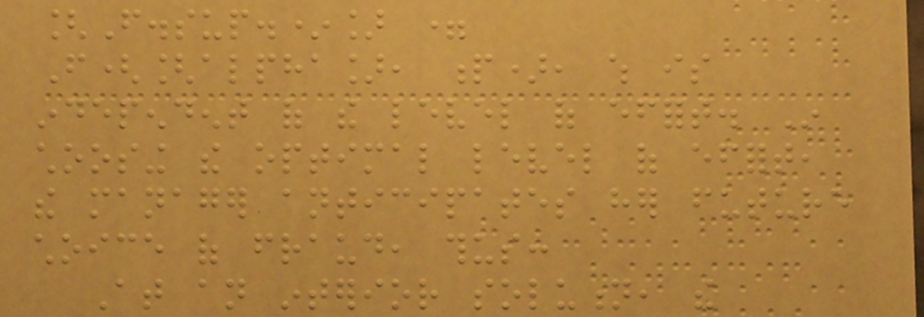[F.sup.*] =
F([alpha], p), which is
independent of the level of effort. In
choosing the optimal level of effort,
the manager anticipates her future
choice of fraud, thus:
At an interior solution, the
